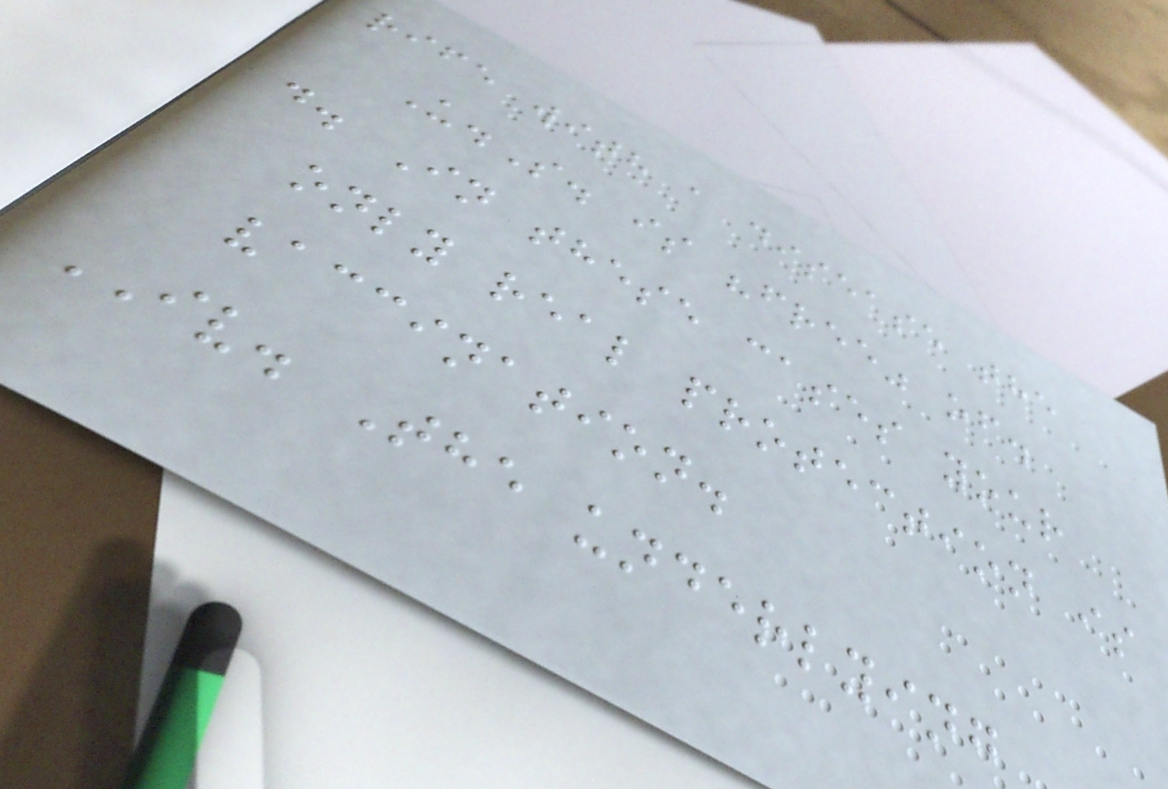rife with a disease the
U.S. is "free" of.
d. In these cases your
only real protection is
vaccination.
IV. The underlying
